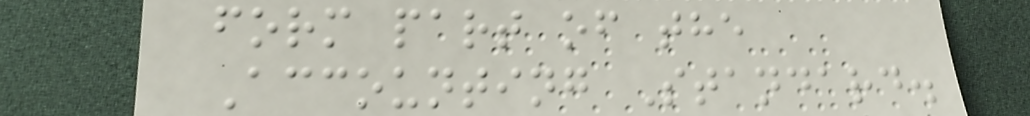form part of the
Accounting Standard.
